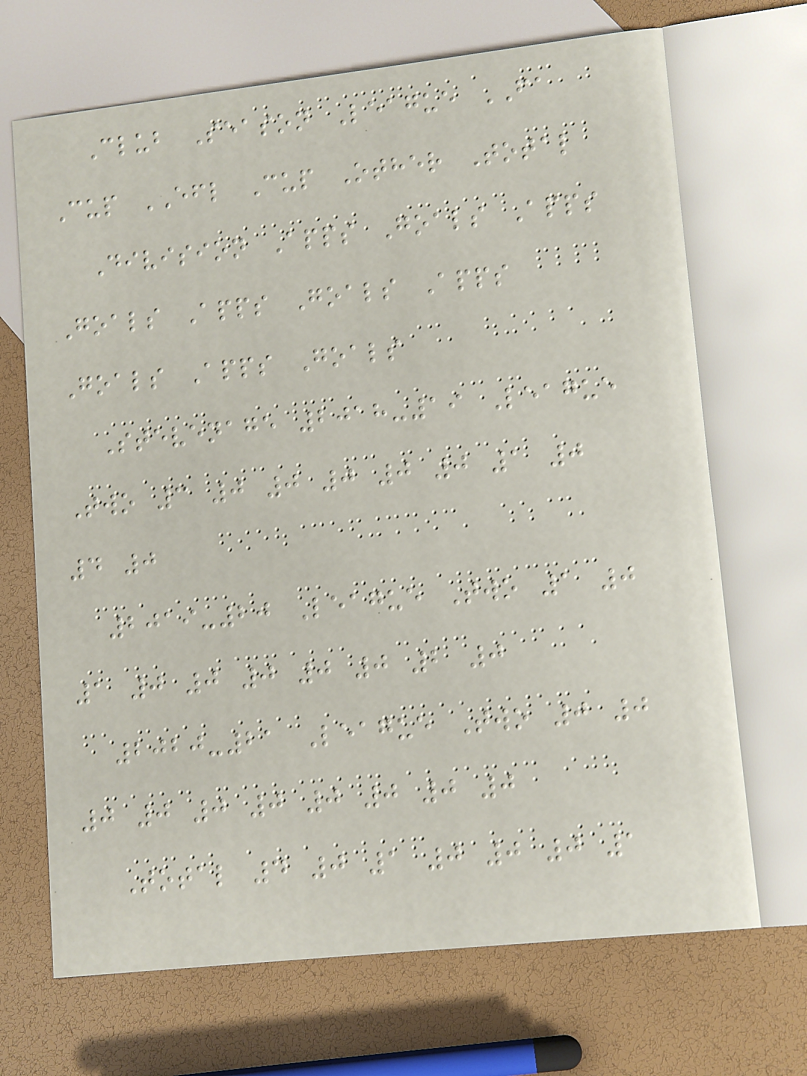Club Season League FA
Cup EFL Cup Other Total
Division Apps Goals Apps
Goals Apps Goals Apps
Goals Apps Goals
Stevenage 2018-19 League
Two 3 0 0 0 0 0 1 0
4 0
2019-20 League Two 1 0
1 0 0 0 0 0 2 0
2020-21 League Two 0 0
0 0 0 0 0 0 0 0
Total 4 0 1 0 0 0 1
